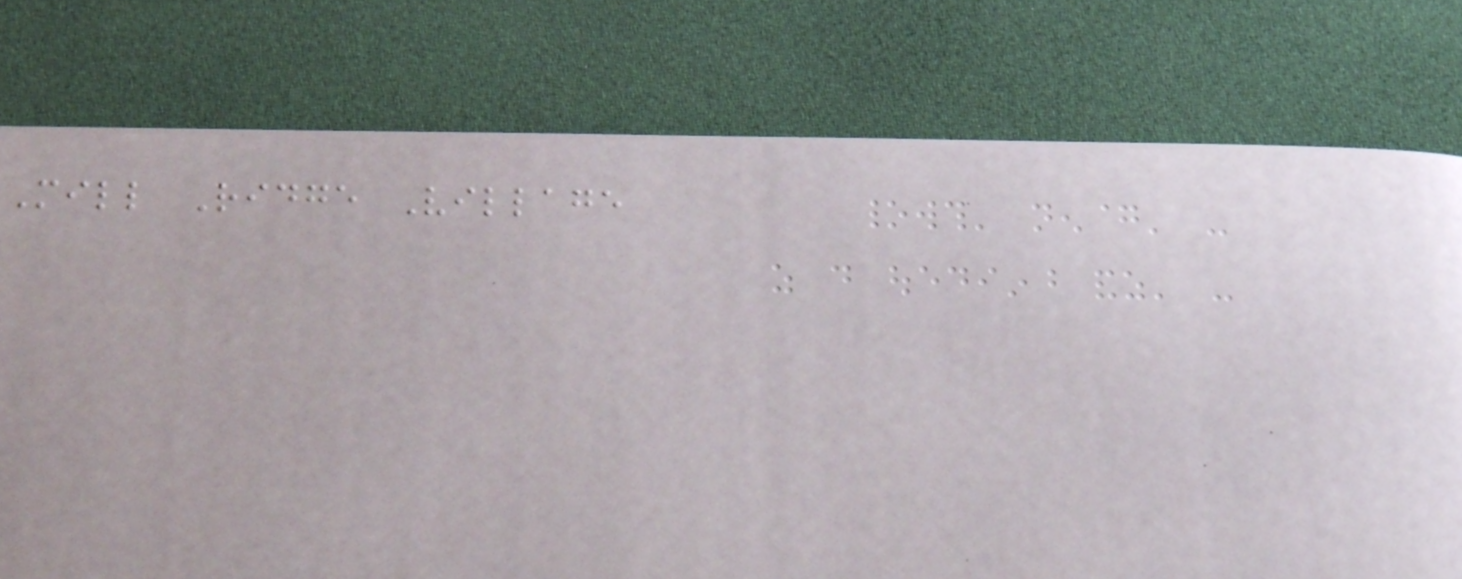Mill Ridge Village
